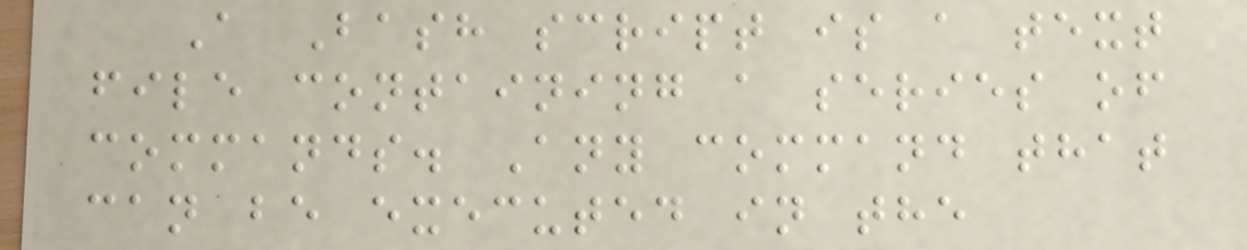A Bash script is a text
file containing a series of
commands. Any command that
can be executed in the
